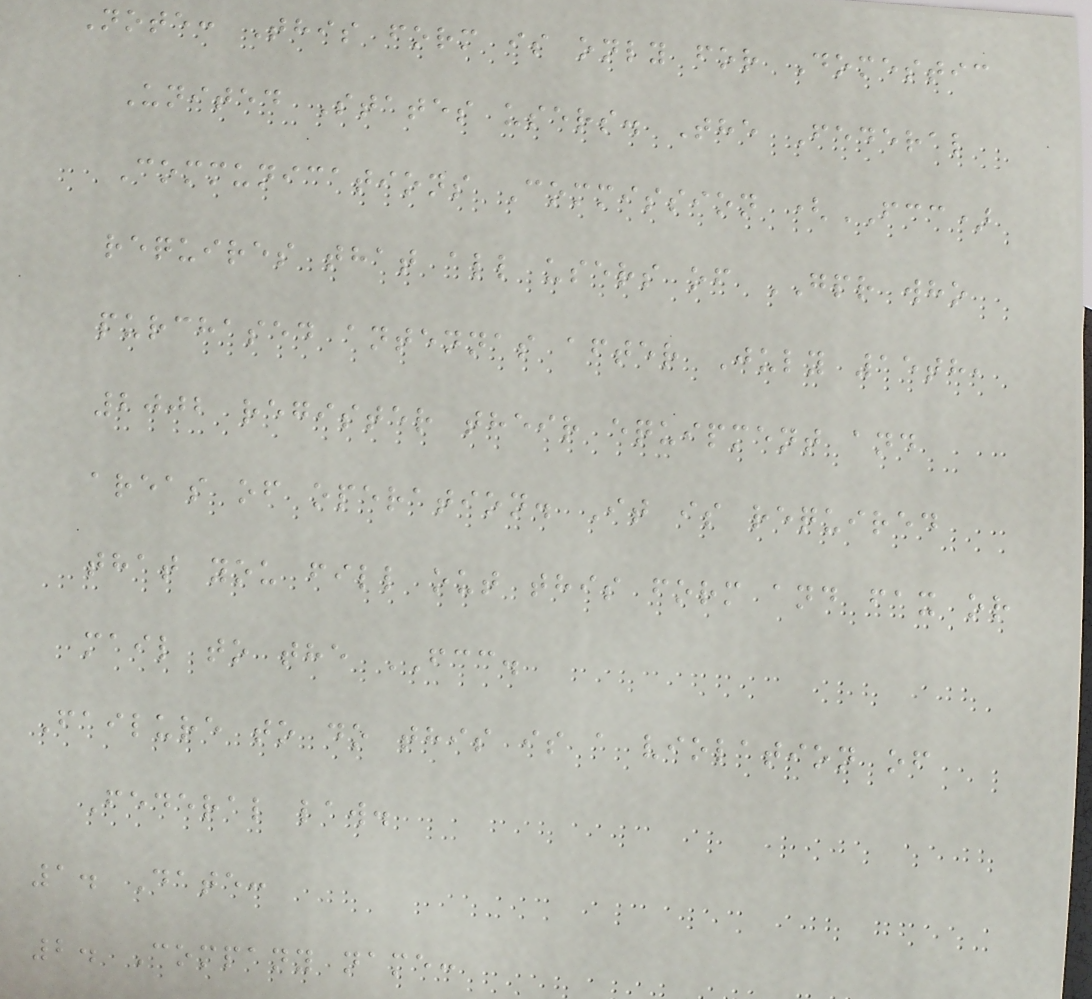Note: This form is only for Domestic
United States users. The Federal
Communications Commission (FCC)
requires that all users of GPR who
purchased antennas after July 15th,
2002 register their equipment and
areas of operation. It is required
that you fill out this form and fax or
mail to the FCC.
Failure to do this is a violation of
Federal law.
1. Date:
2. Company name:
